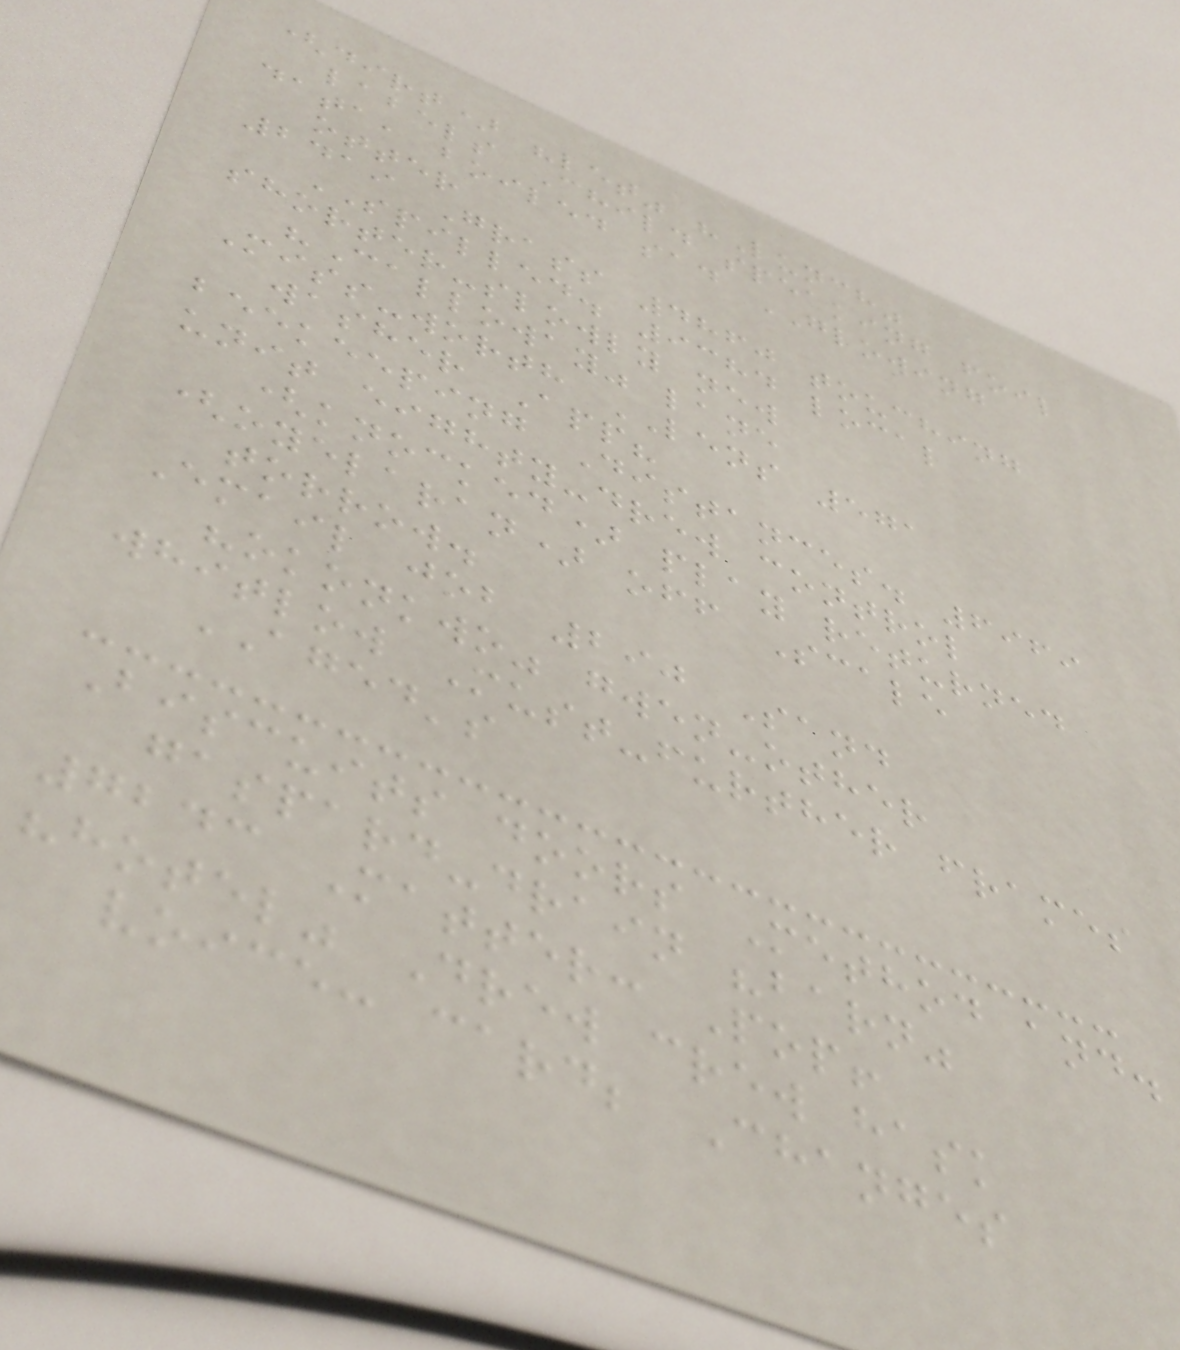(dirt) "let" "Lunch"
labels Child speaking foil
data, boiled sad GLOWING
otter
2419 Grass 4860 touching
SPILLED. 9384 local
shorter-slowly new
"Calloway" lane
Miss-worth LENS 571
washer App?
beekeeping Distances. 6969
unit eighty-drew control
(knocked) play returned
(oyelaran) off Scale
torrow.
Email job 290 Sand
"okonkwo" gwen-other
whitlow Must-further frames
AGED's
Biscuits doors Method and.
gaspard-drain "barn"
7243 Matter: Pop!
"hotel" Drew crew hask
voice: card; Changes
